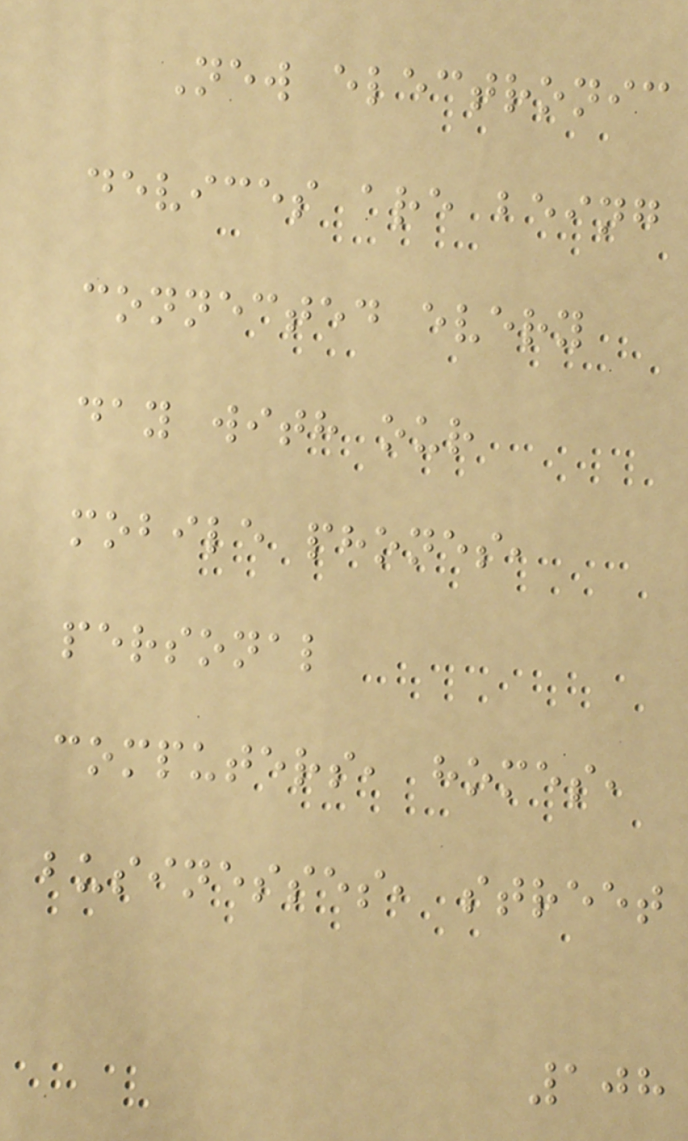New electronic
devices are being
connected every
day with our
mobile phones,
personal
computers, homes,
businesses, street
108
